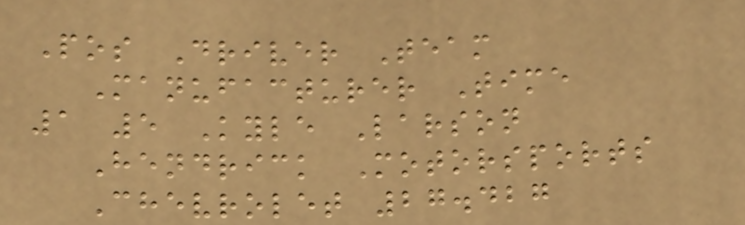Pos Driver Team
Manufacturer Time
1 5 Kyle Larson
Hendrick Motorsports
Chevrolet 27.427
